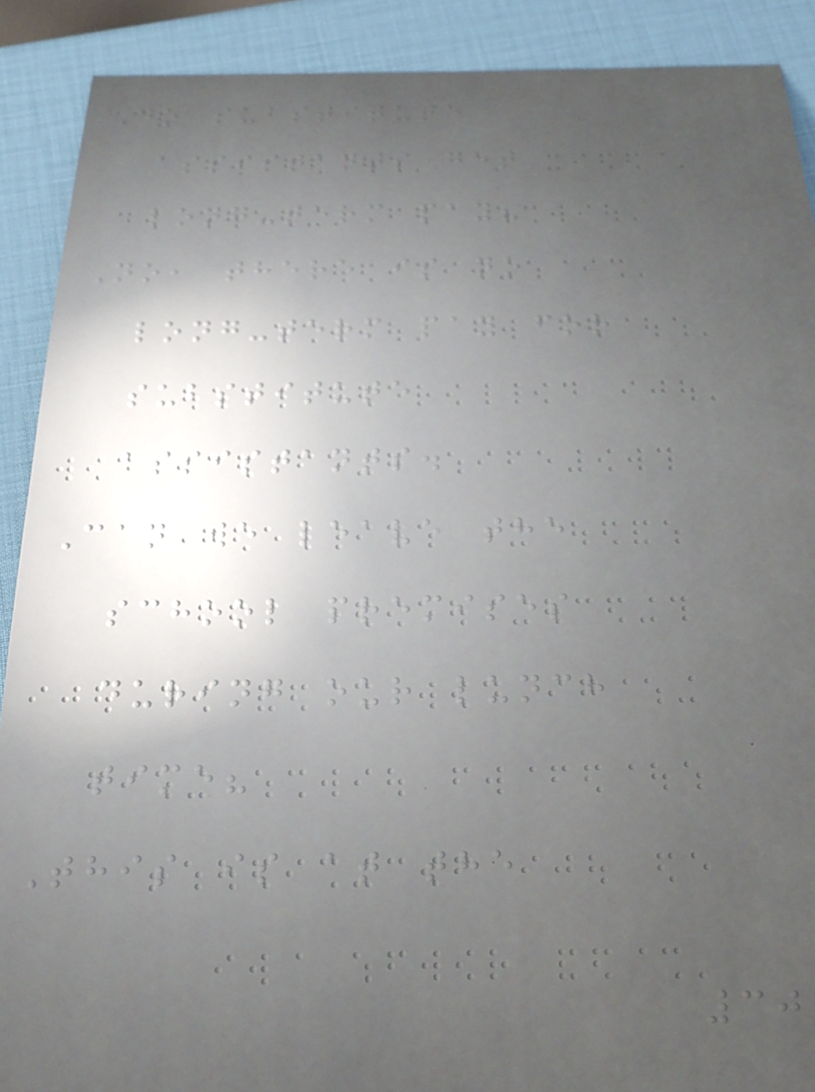Do substitute
assistants get
long-term pay?
No, there is no
long-term pay for
substitute
assistants.
Can we leave the
school premises
during our lunch
time?
This is at the
30
